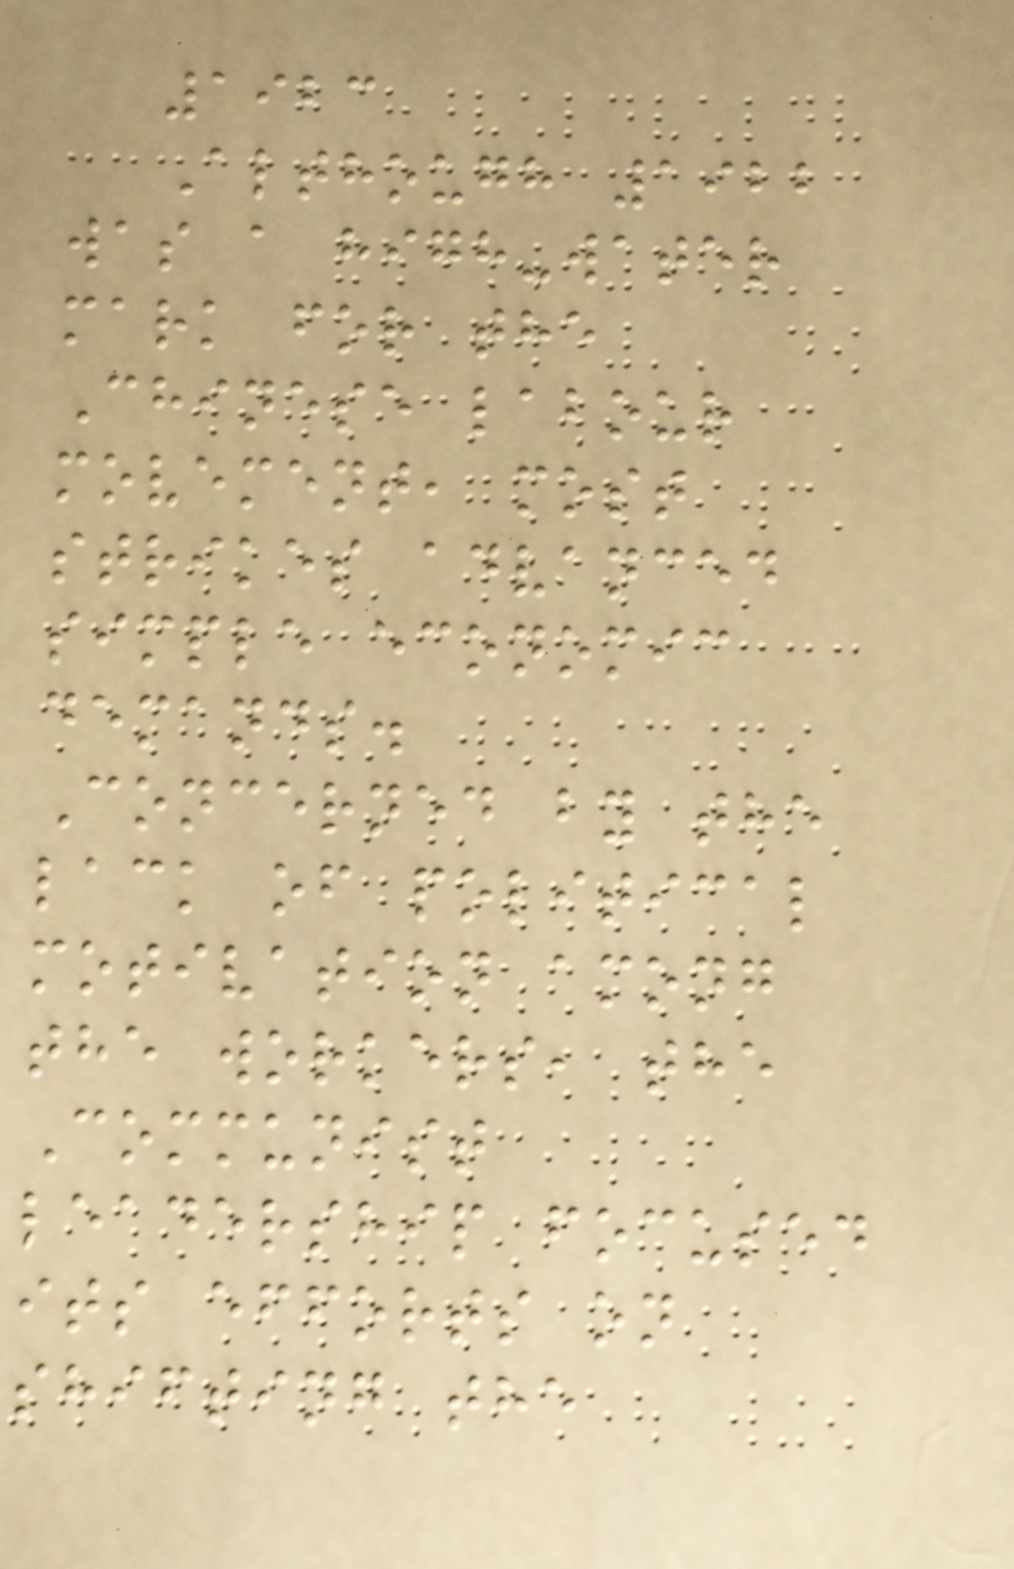1923
Although 1922
was a high-water
mark for the
Chinese labour
movement, most
strikes advanced
simple economic
demands.
Concerned by the
lack of political
motivation among
the workers, the
Communist
leadership focused
its efforts on
shifting the
